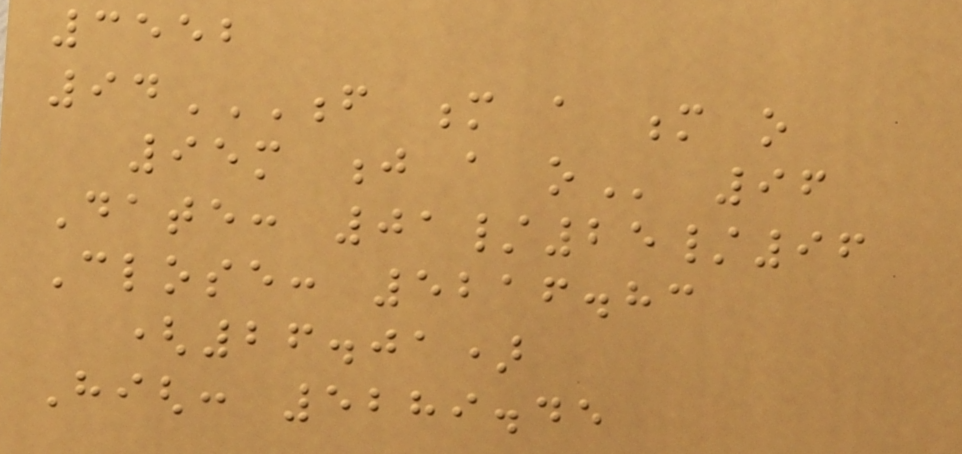3552
94F M A M O
95M J A O 96
Date: 01/25/96
Close: 5216.83
(26.01)
High: 5289.45
